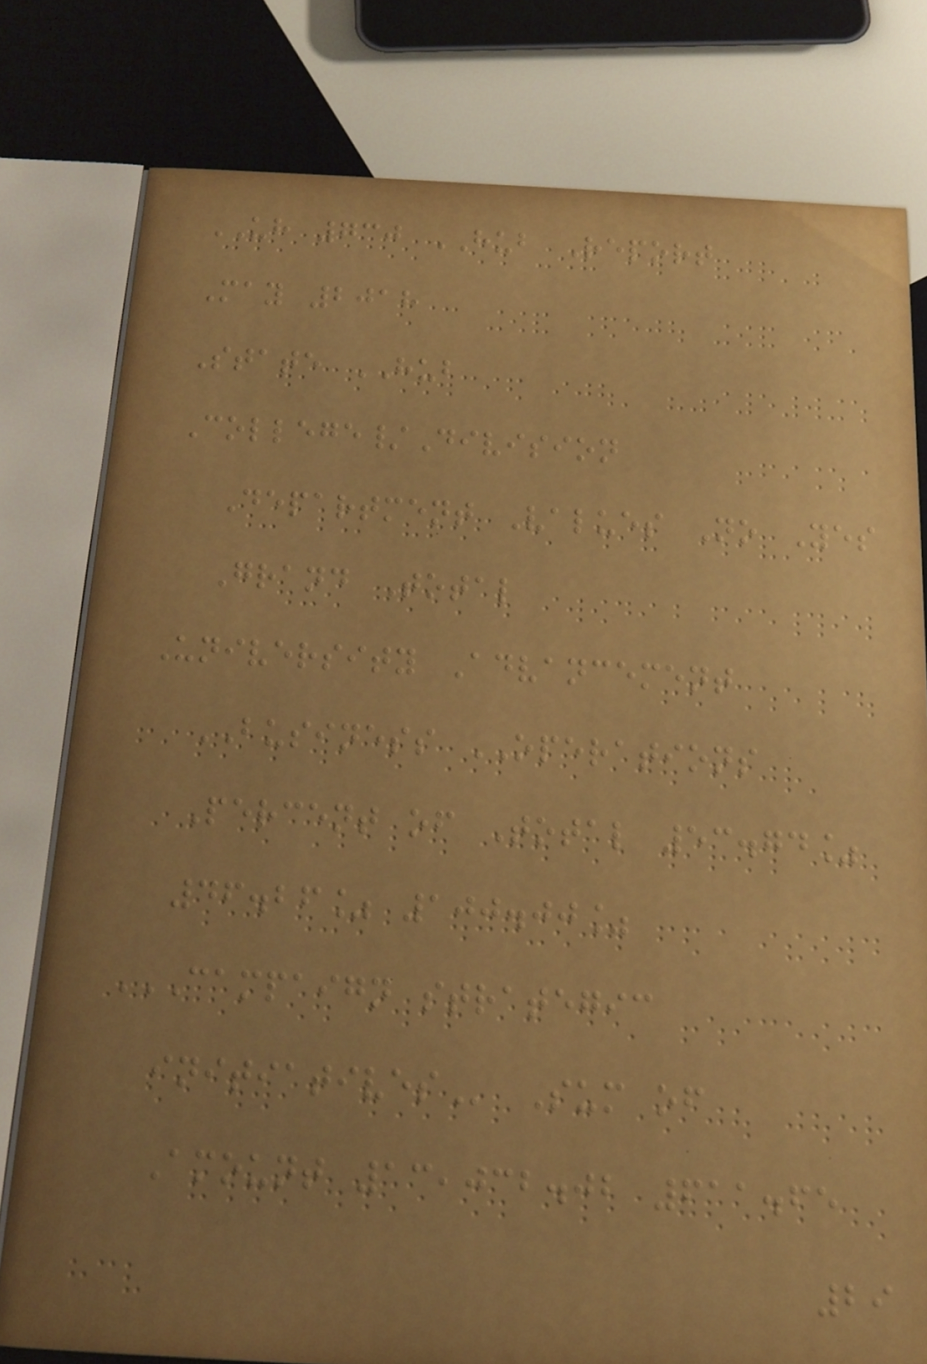UH 730 HUB Report
May 2018
State HUB
College/Division
Department Values No Yes
Grand Total
University Advancement
BUSINESS OPERATIONS
Percent of Total 53.74%
46.26% 100.00%
CAMPAIGN STRATEGIC
INITIATIVES Sum of
Amount 13,032.02 611.65
29
